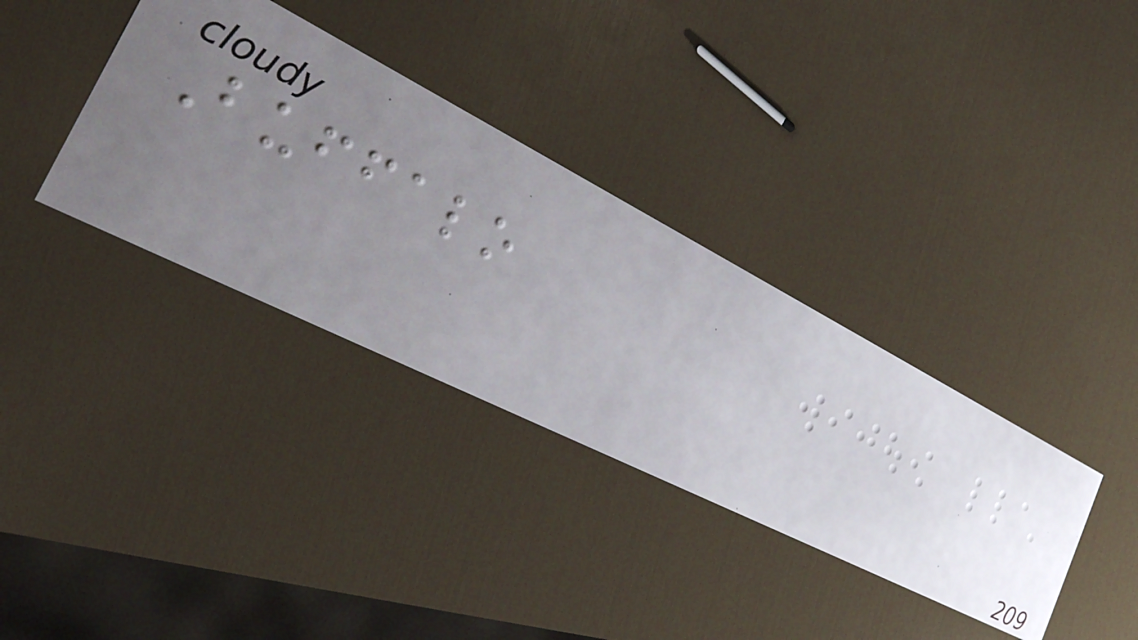Buffalo
